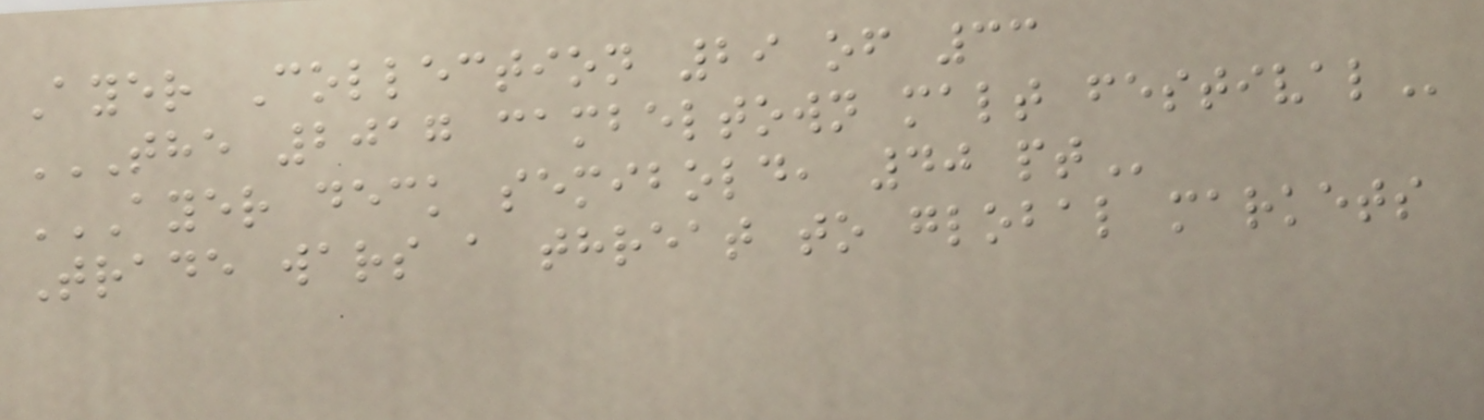Ayer Collection 29 of 33
THE 2017 CAMBELTOWN MALT FESTIVAL
AYER DECK SEMIBOLD, 40 PT
Trade wars a threat to global markets
